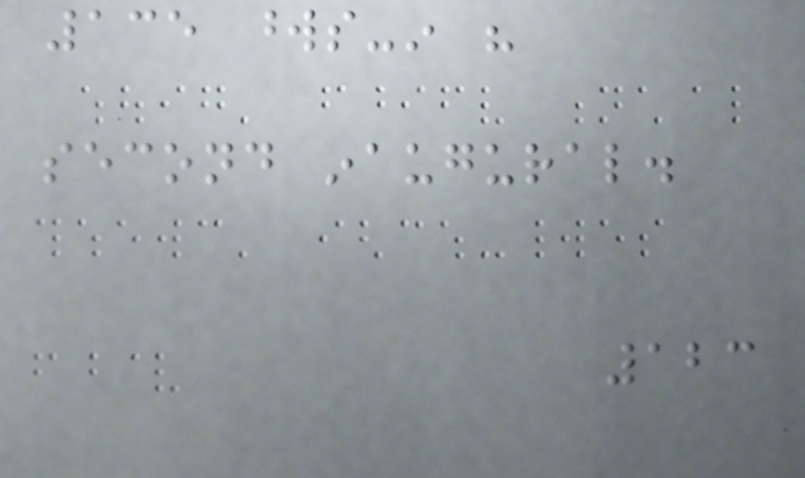135 words-in his
second inaugural.
123
